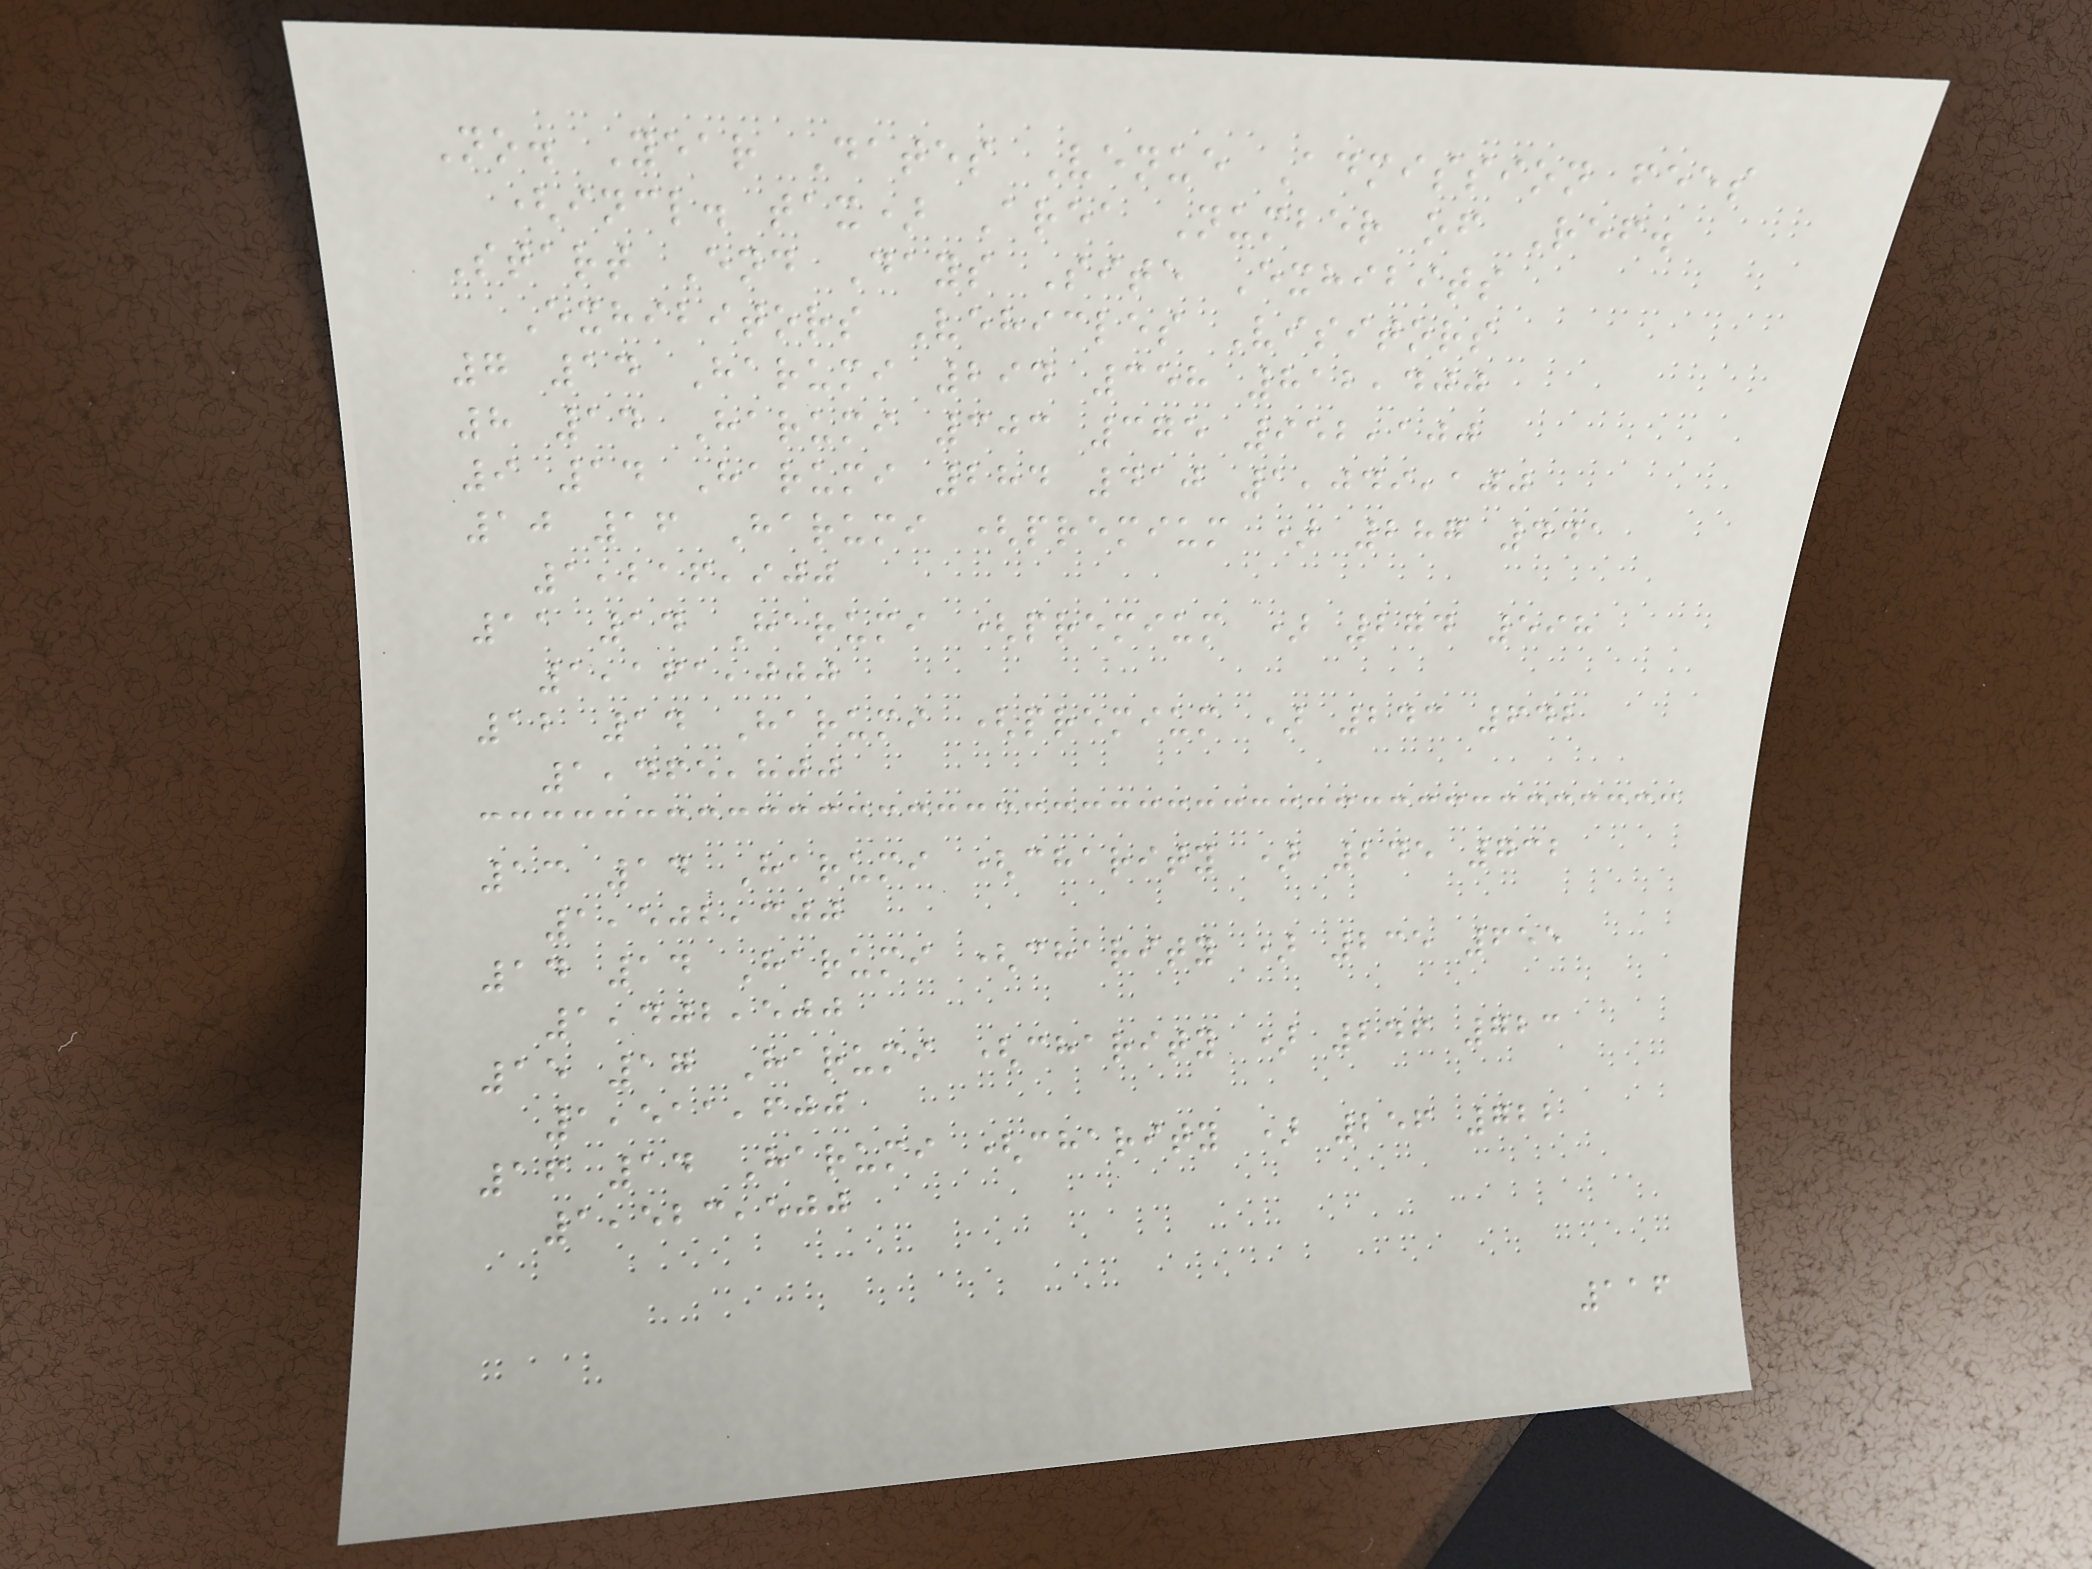No. Year Dates Venue Admission fees
(incl. tax) Area Number of Ref.
Start End Days Site Exhibits
Exhibitors Vehicles Visitors
7 14 Harumi 294 358 812,400
8 14 Harumi 303 375 952,100
9 14 Harumi 284 410 1,049,100
10 16 Harumi (premium ) 287 441
1,216,900
11 14 Harumi (premium ) 274 598
1,161,000
12 14 Harumi (premium ) 243 642
1,465,800
13 14 Harumi (charity ) 245 732
1,502,300
14 14 Harumi (charity ) 235 655
1,402,500
15 17 Harumi (charity ) 246 723
1,511,600
16 14 Harumi (charity ) 256 722
1,523,500
116
